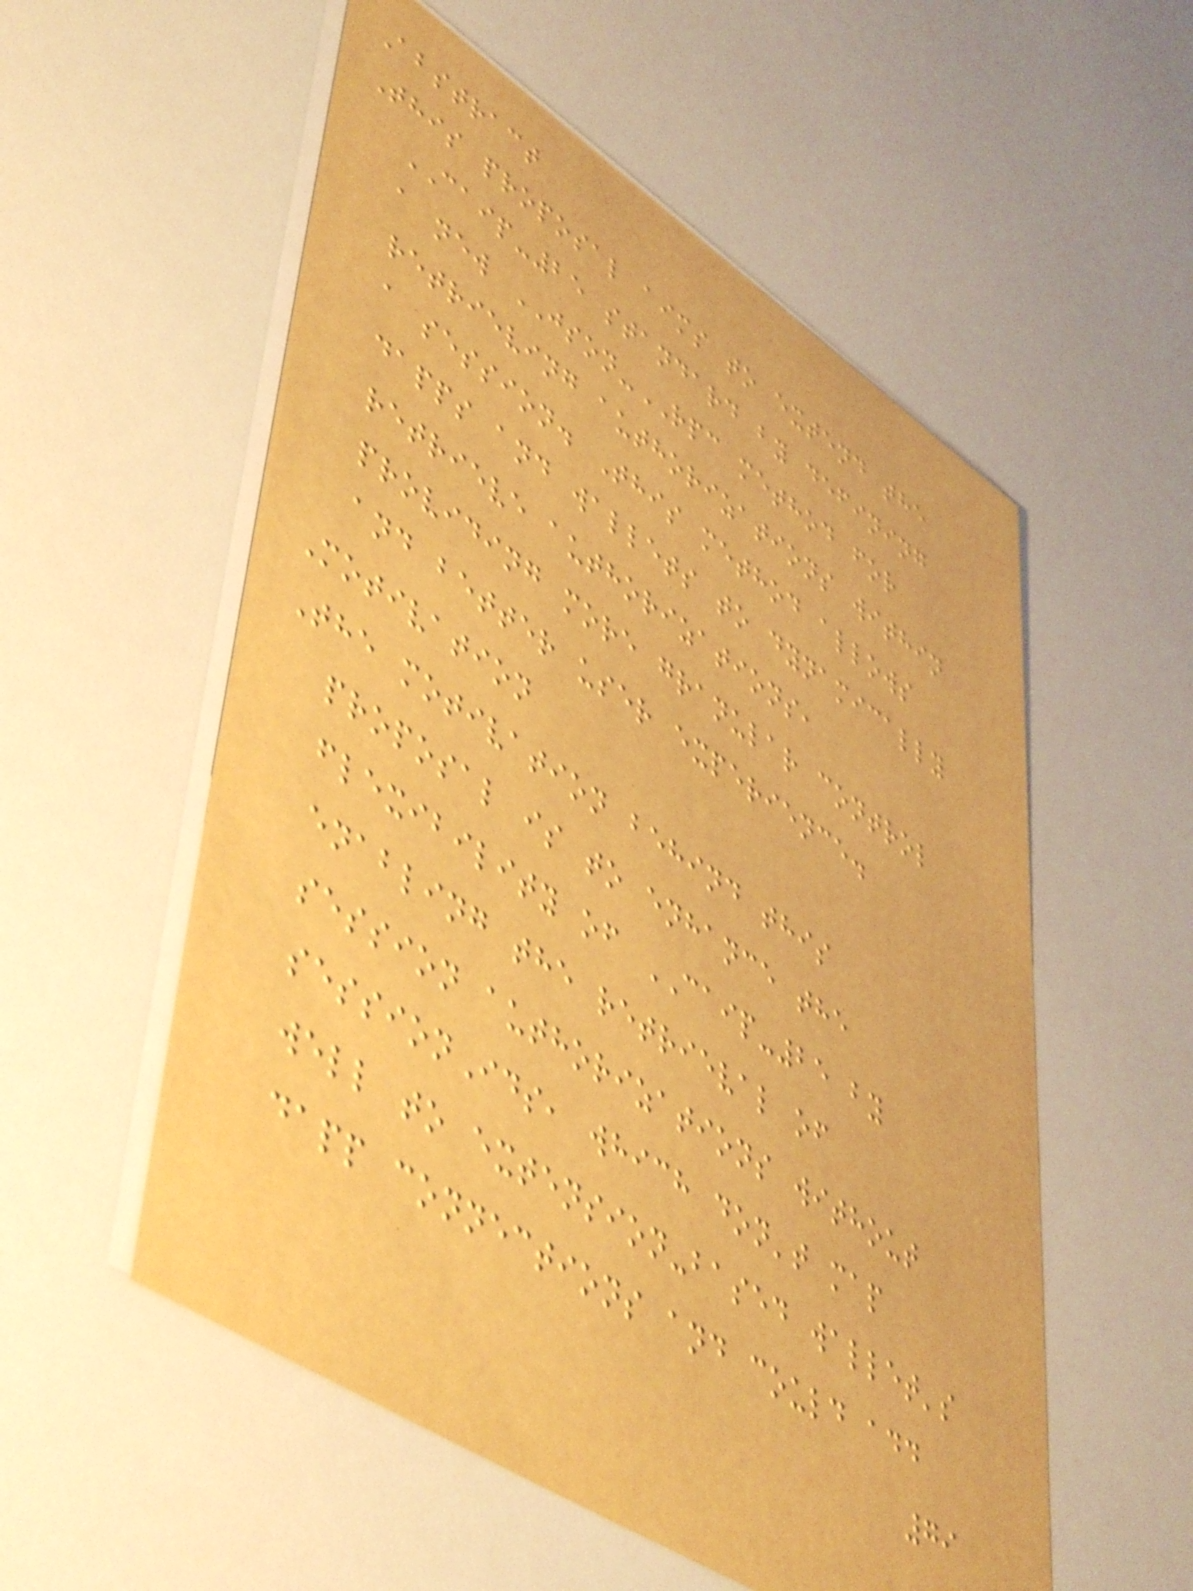Abstract
This proposal aims to extend the
CAIP-25 standard by defining
a new JSON-RPC method for
retrieving authorizations within
a session. This method allows
dapps and wallets to dynamically
retrieve authorizations,
providing more granular control
and better user experience.
Motivation
The motivation behind this
proposal is to enhance the
flexibility of CAIP-25 by
enabling the retrieval of
session authorizations without
sessionIds, which don't map
well to extension-based wallet's
dapp connections and could add
79
